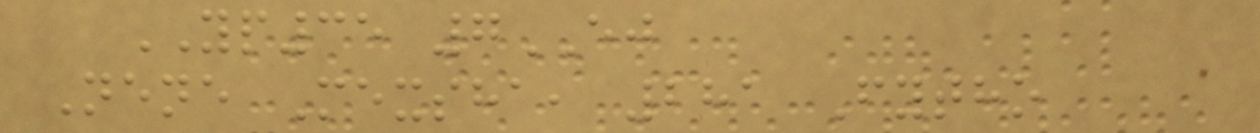YP35 7EJ
Nene Mexsha, 281 Fytho
